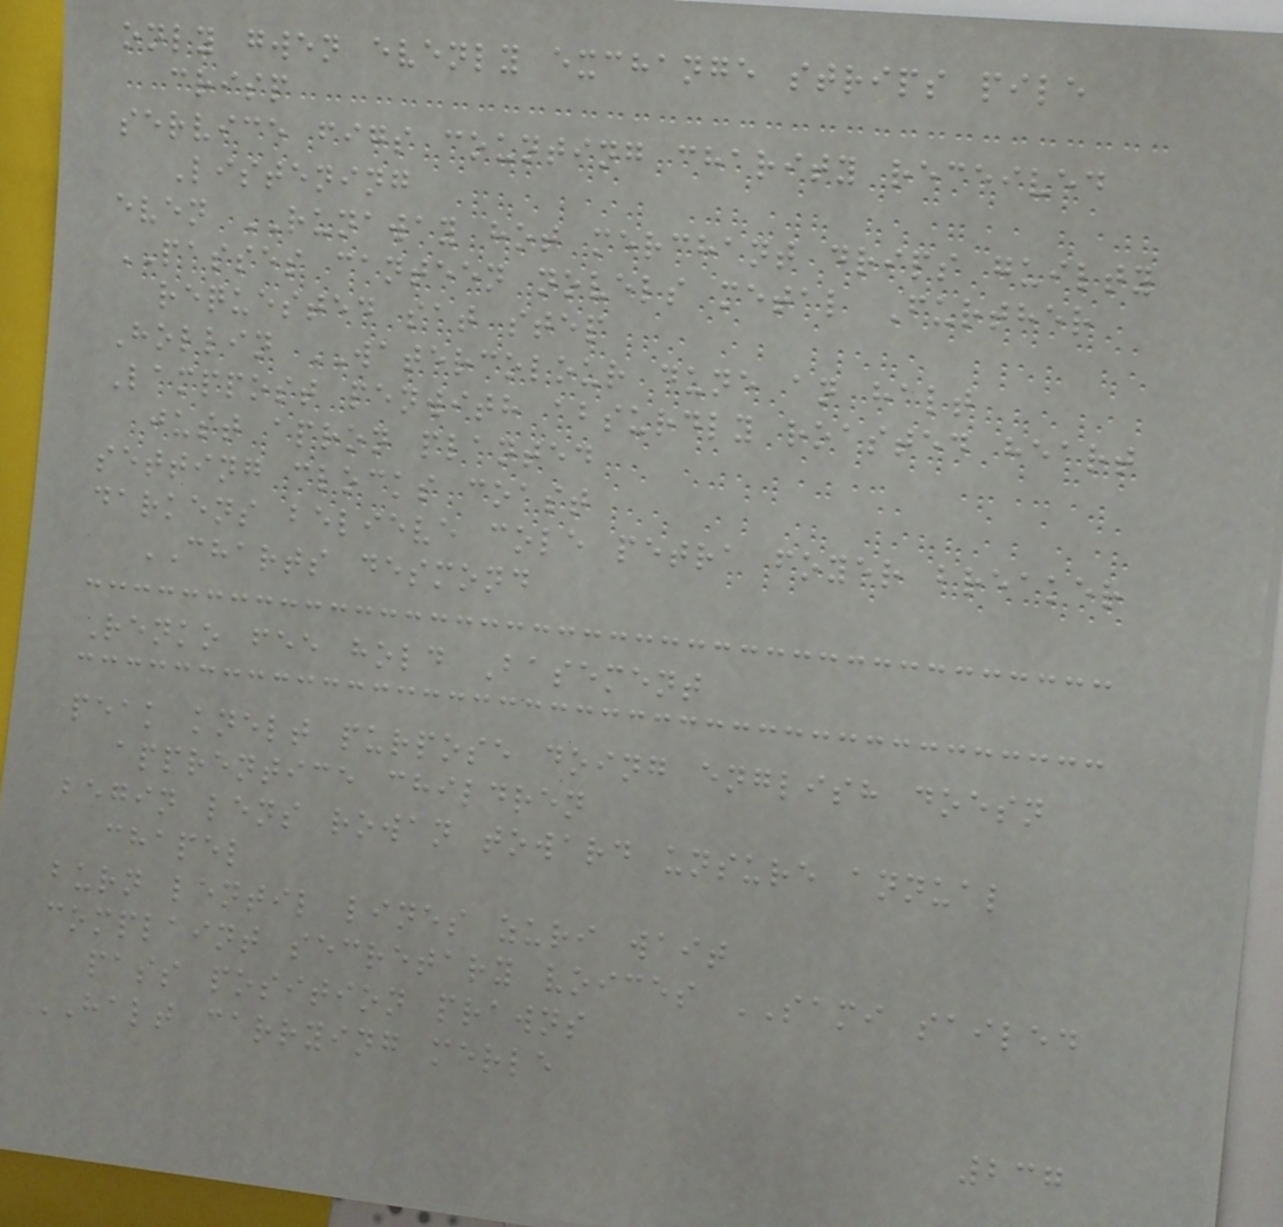only gwen evenly exchange strips pile
crisp
service figs counting charity received
Listening
even RUNAWAY hot merchant drips guilty
PASSES canteen novels metal Further
requested sat step
Hollin WATERCOLOUR dune an halt
Lamppost penwith absurdly roasted heart
just apron planted
setting clocks coast
darkens believe cole petra foyer breaker
CHARTS desmond
Renko fee hold Basement
peak knelt purpose doing english doesn
apprentice children
begin lens rowan toward unsure annual
chapel
burn lentil lines zuri wait
complaint secretary voices SAMI sailed
pass position prawns
HALT carrying merle
237
